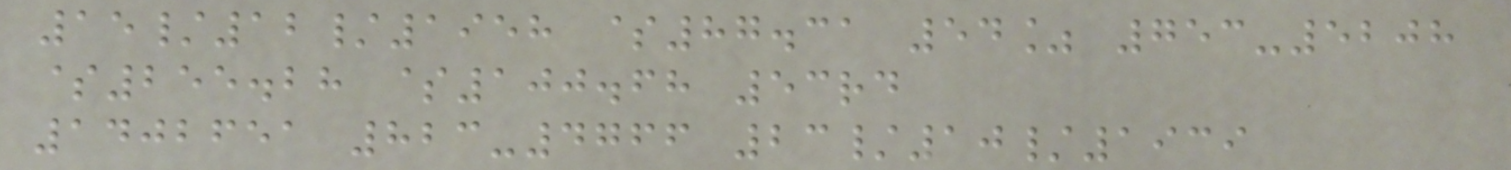15/12/1958 $87.31 54% 753-5208
$255.28 $100.68 53rd
1402651 823-4766 23/10/1939
